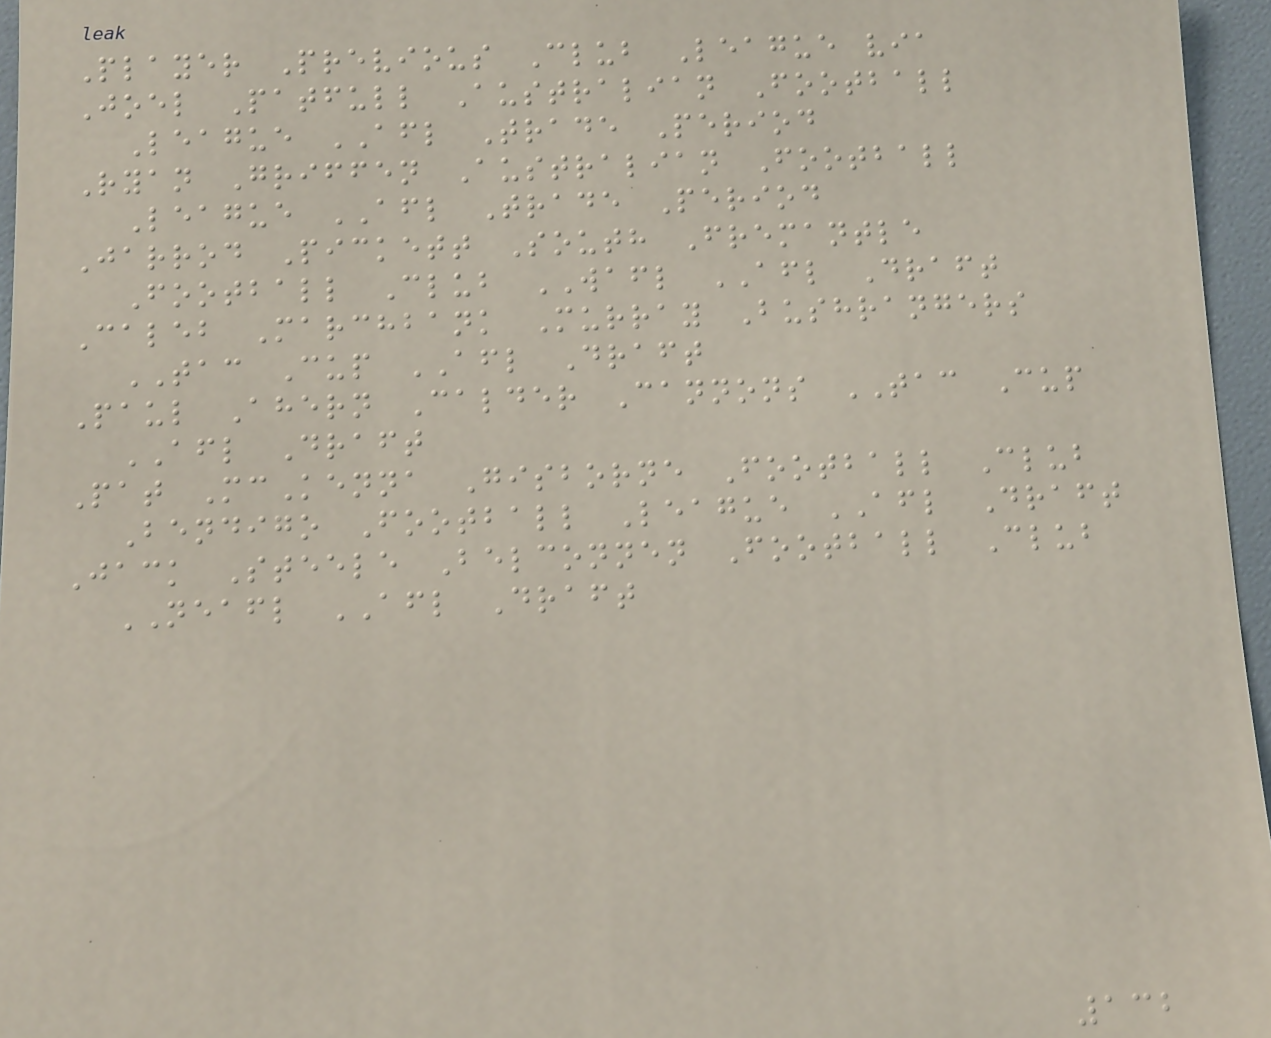Player Previous Club League via
Joel Patfull Australian Football
League AFL Trade Period
Ryan Griffen Australian Football
League AFL Trade Period
Jarrod Pickett South Fremantle
Football Club WAFL AFL Draft
Caleb Marchbank Murray Bushrangers
TAC Cup AFL Draft
Paul Ahern Calder Cannons TAC Cup
AFL Draft
Pat McKenna Gisborne Football Club
Bendigo Football League AFL Draft
Jack Steele Belconnen Football Club
NEAFL AFL Draft
132
